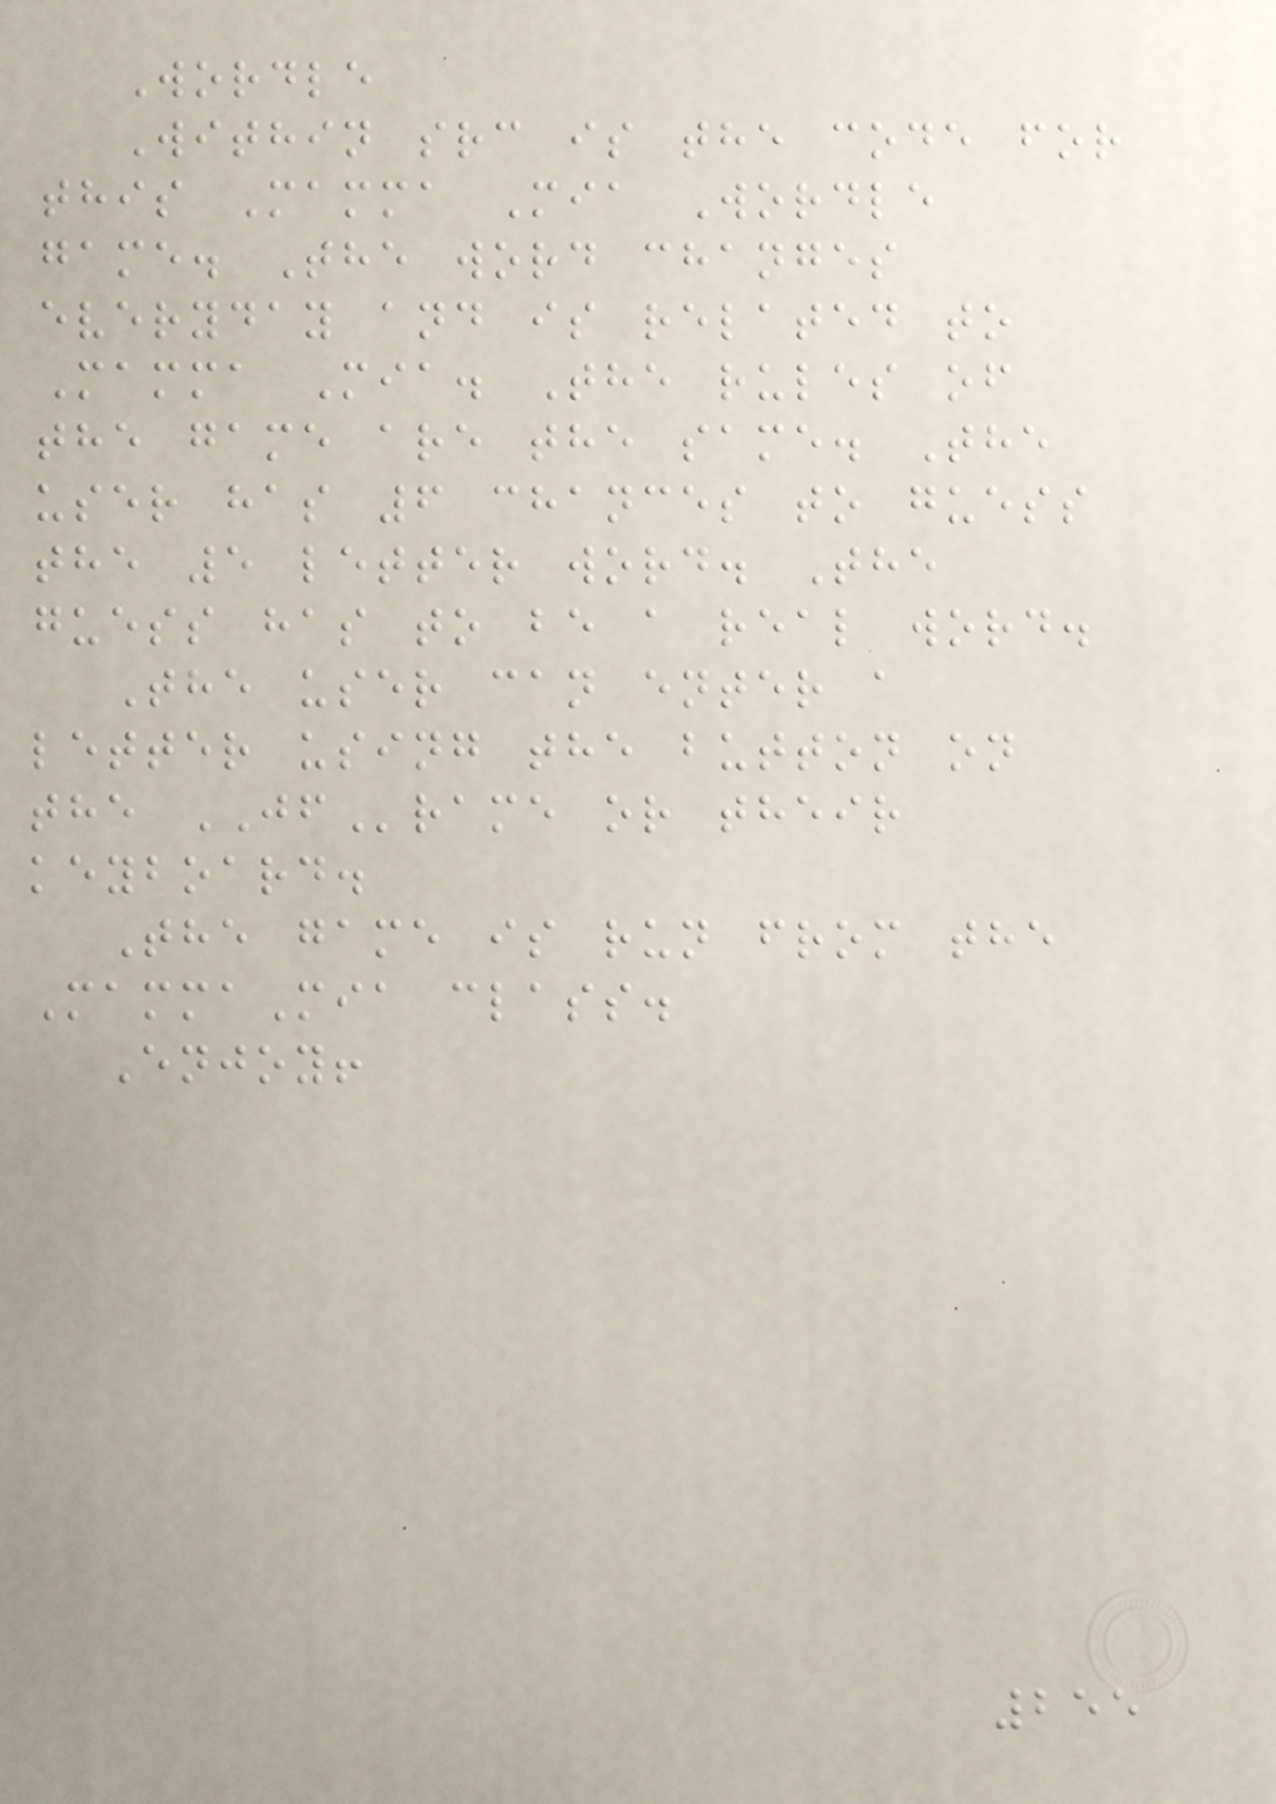Wordle
Within src is the code for
this Mamma Mia Wordle
game. The word changes
everyday and is related to
Mamma Mia. The rules of
the game are the same. The
user has 6 chances to guess
the 5 letter word. The
guess has to be a real word.
The user can enter a
letter using the button on
the JFrame or their
keyboard.
The game is run from the
MammaMia class.
Enjoy!
255
